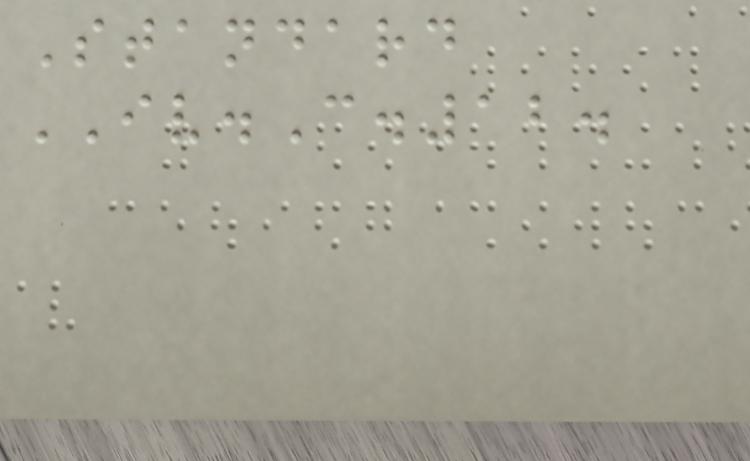Standard
IV.C.12.
